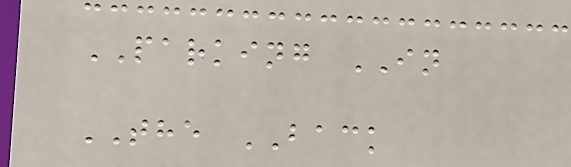PARKING IN
THE BACK
